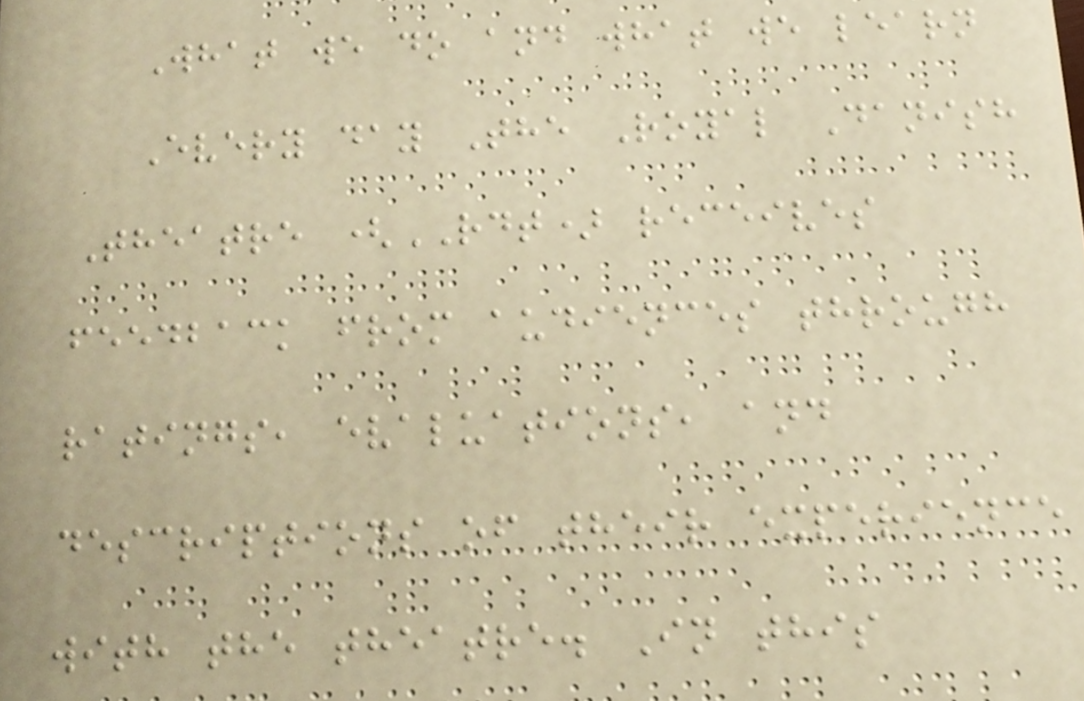What we do and what we learn
Every day The Royal Danish
Theatre (RDT) receives
feedback from audiences through
ratings, evaluations, and
descriptions of their experience
with the theatre. In this
